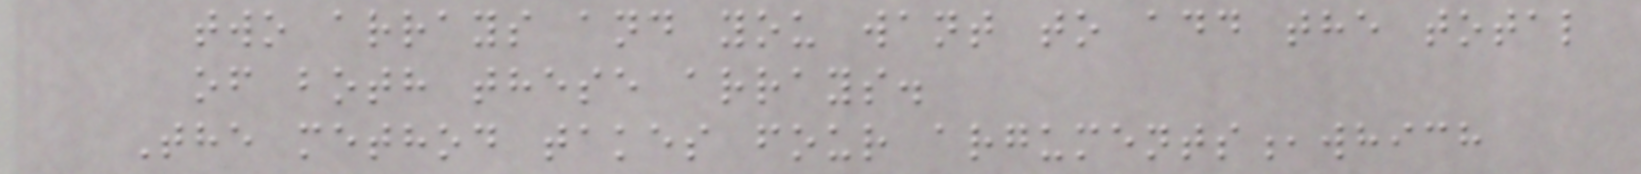two arrays and you want to add the total
of both these arrays.
The method takes four arguments,which
